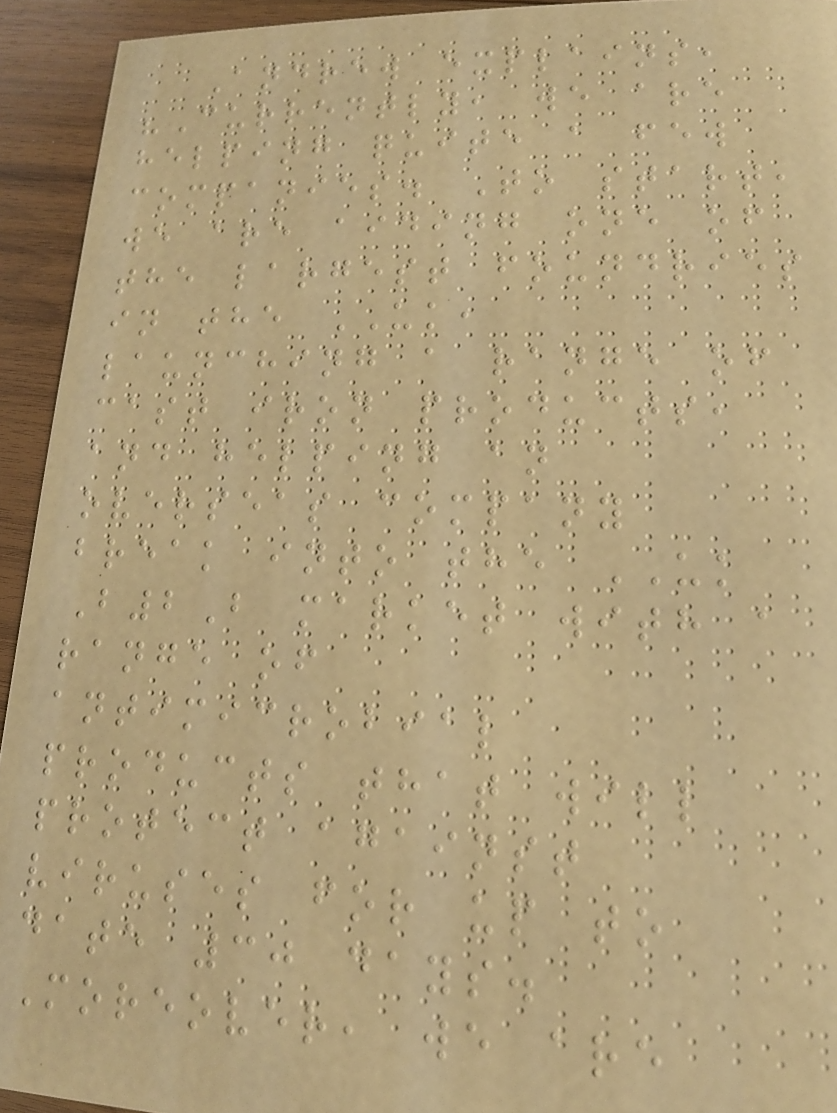Andrew explains,
"Currently, we are
helping quite a few
companies. To start,
we are aiding one of
the largest foundries
in the UK,
launching a range of
cast iron products,
and helping an
overseas company
break into the UK
B2B market with a
range of
antimicrobial
products that will
protect against
viruses for up to
date 30 days.
Moreover, we are
